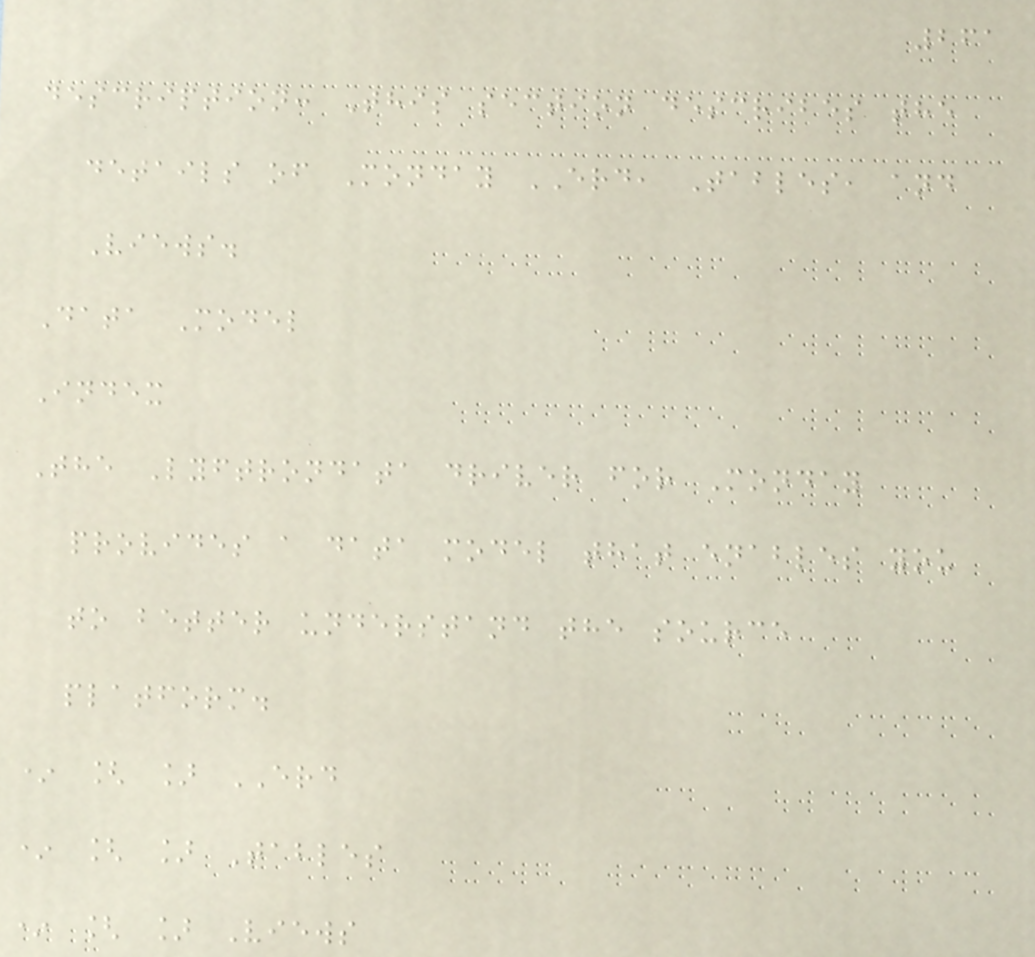261
description: This section describes the
details of Monday ERD, Tables, and
Views.
Data Model
Index
The Lyftrondata driver for Monday
provides a data model that enables you
to better understand the source
platform.
* [ ] ERD
* [ ] Tables
* [ ] Views
